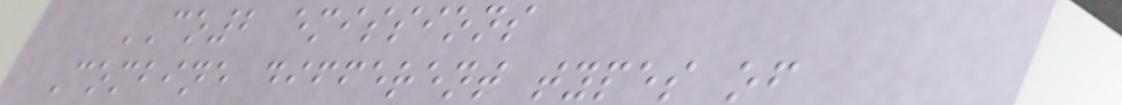CO2 emissions
Combine different types of
